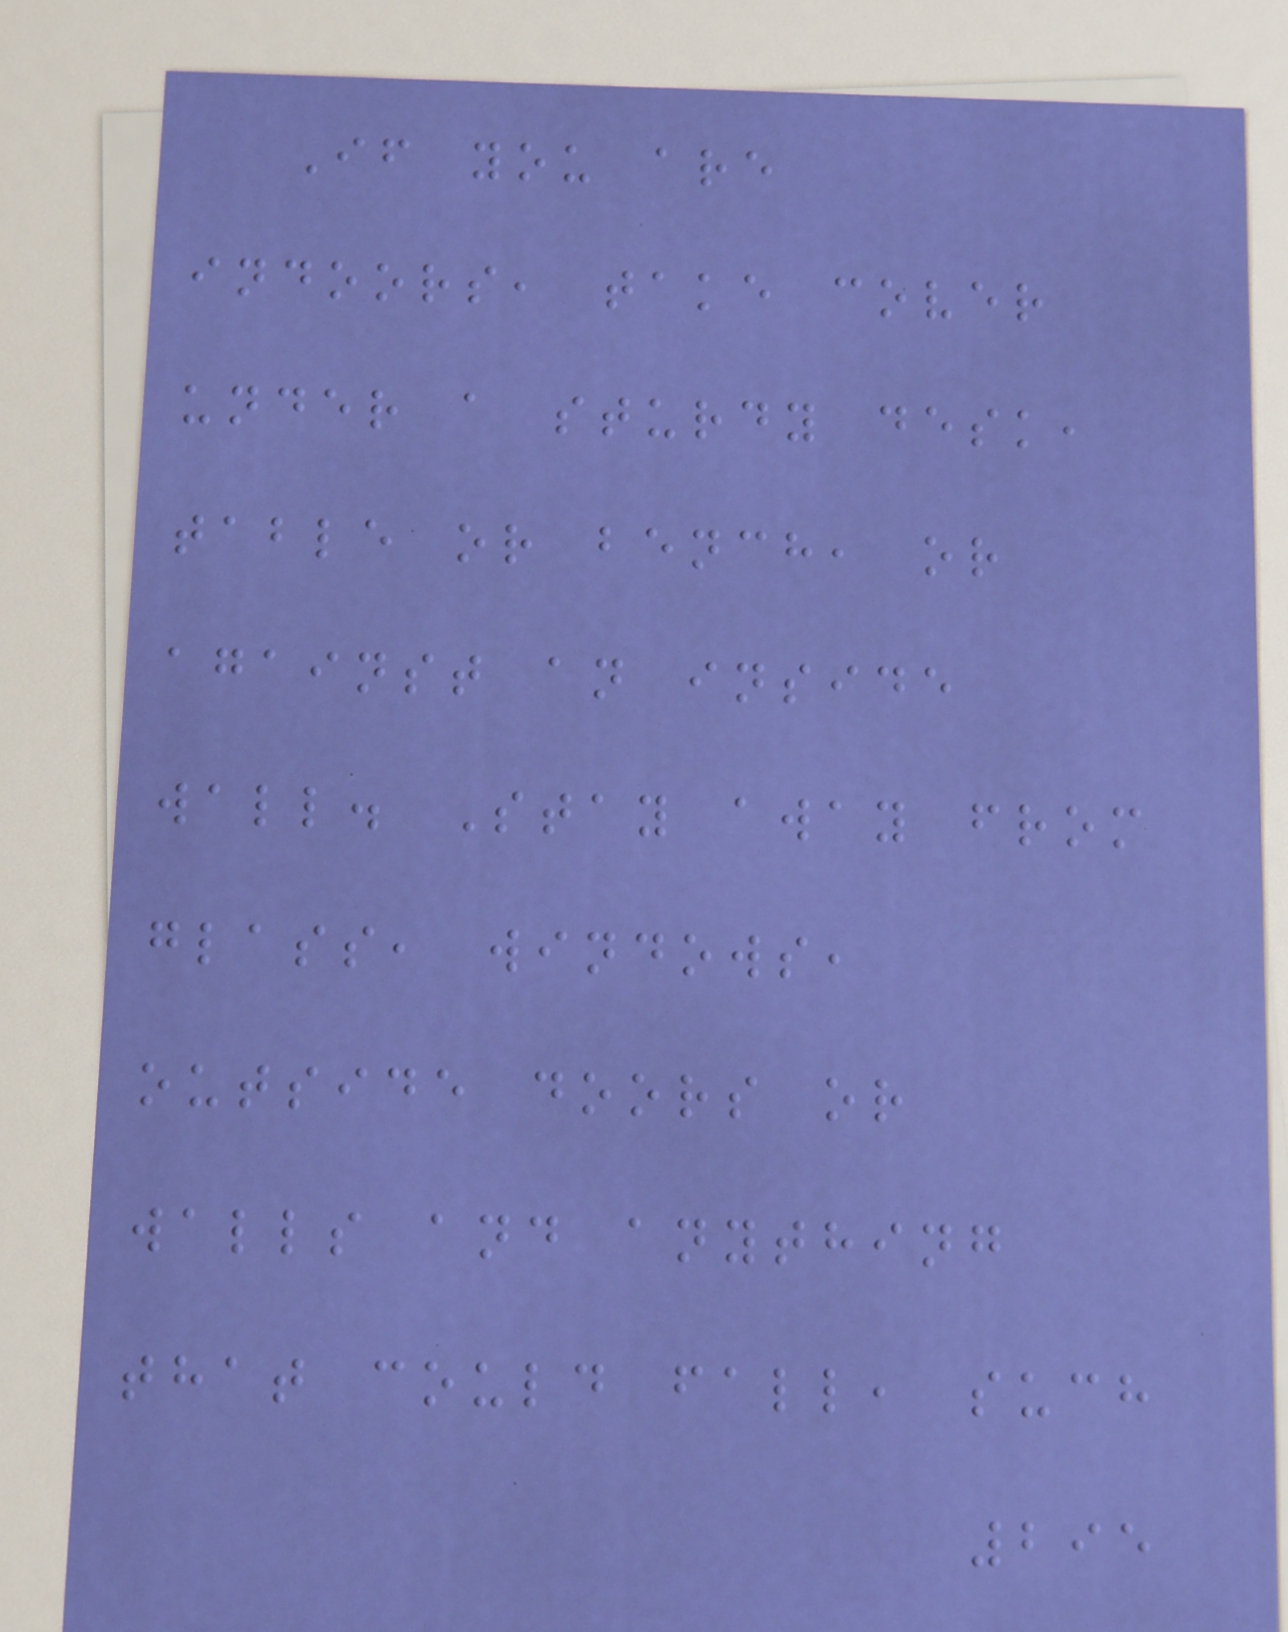If you are
indoors, take cover
under a sturdy desk,
table or bench, or
against an inside
wall. Stay away from
glass, windows,
outside doors or
walls and anything
that could fall, such
295
